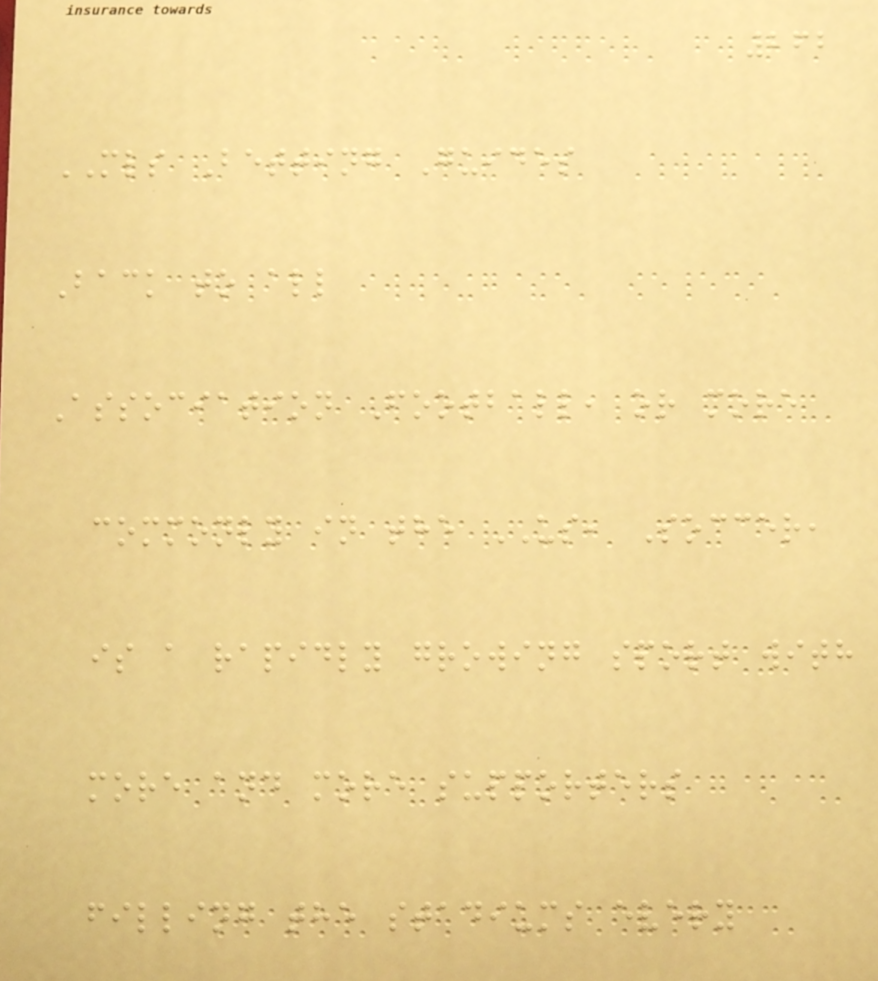262
MLS Betting Guides
Back to all
Association Football, or more
commonly in the US, Soccer,
is a rapidly growing sport with
more and more supporters
filling the stadiums every
